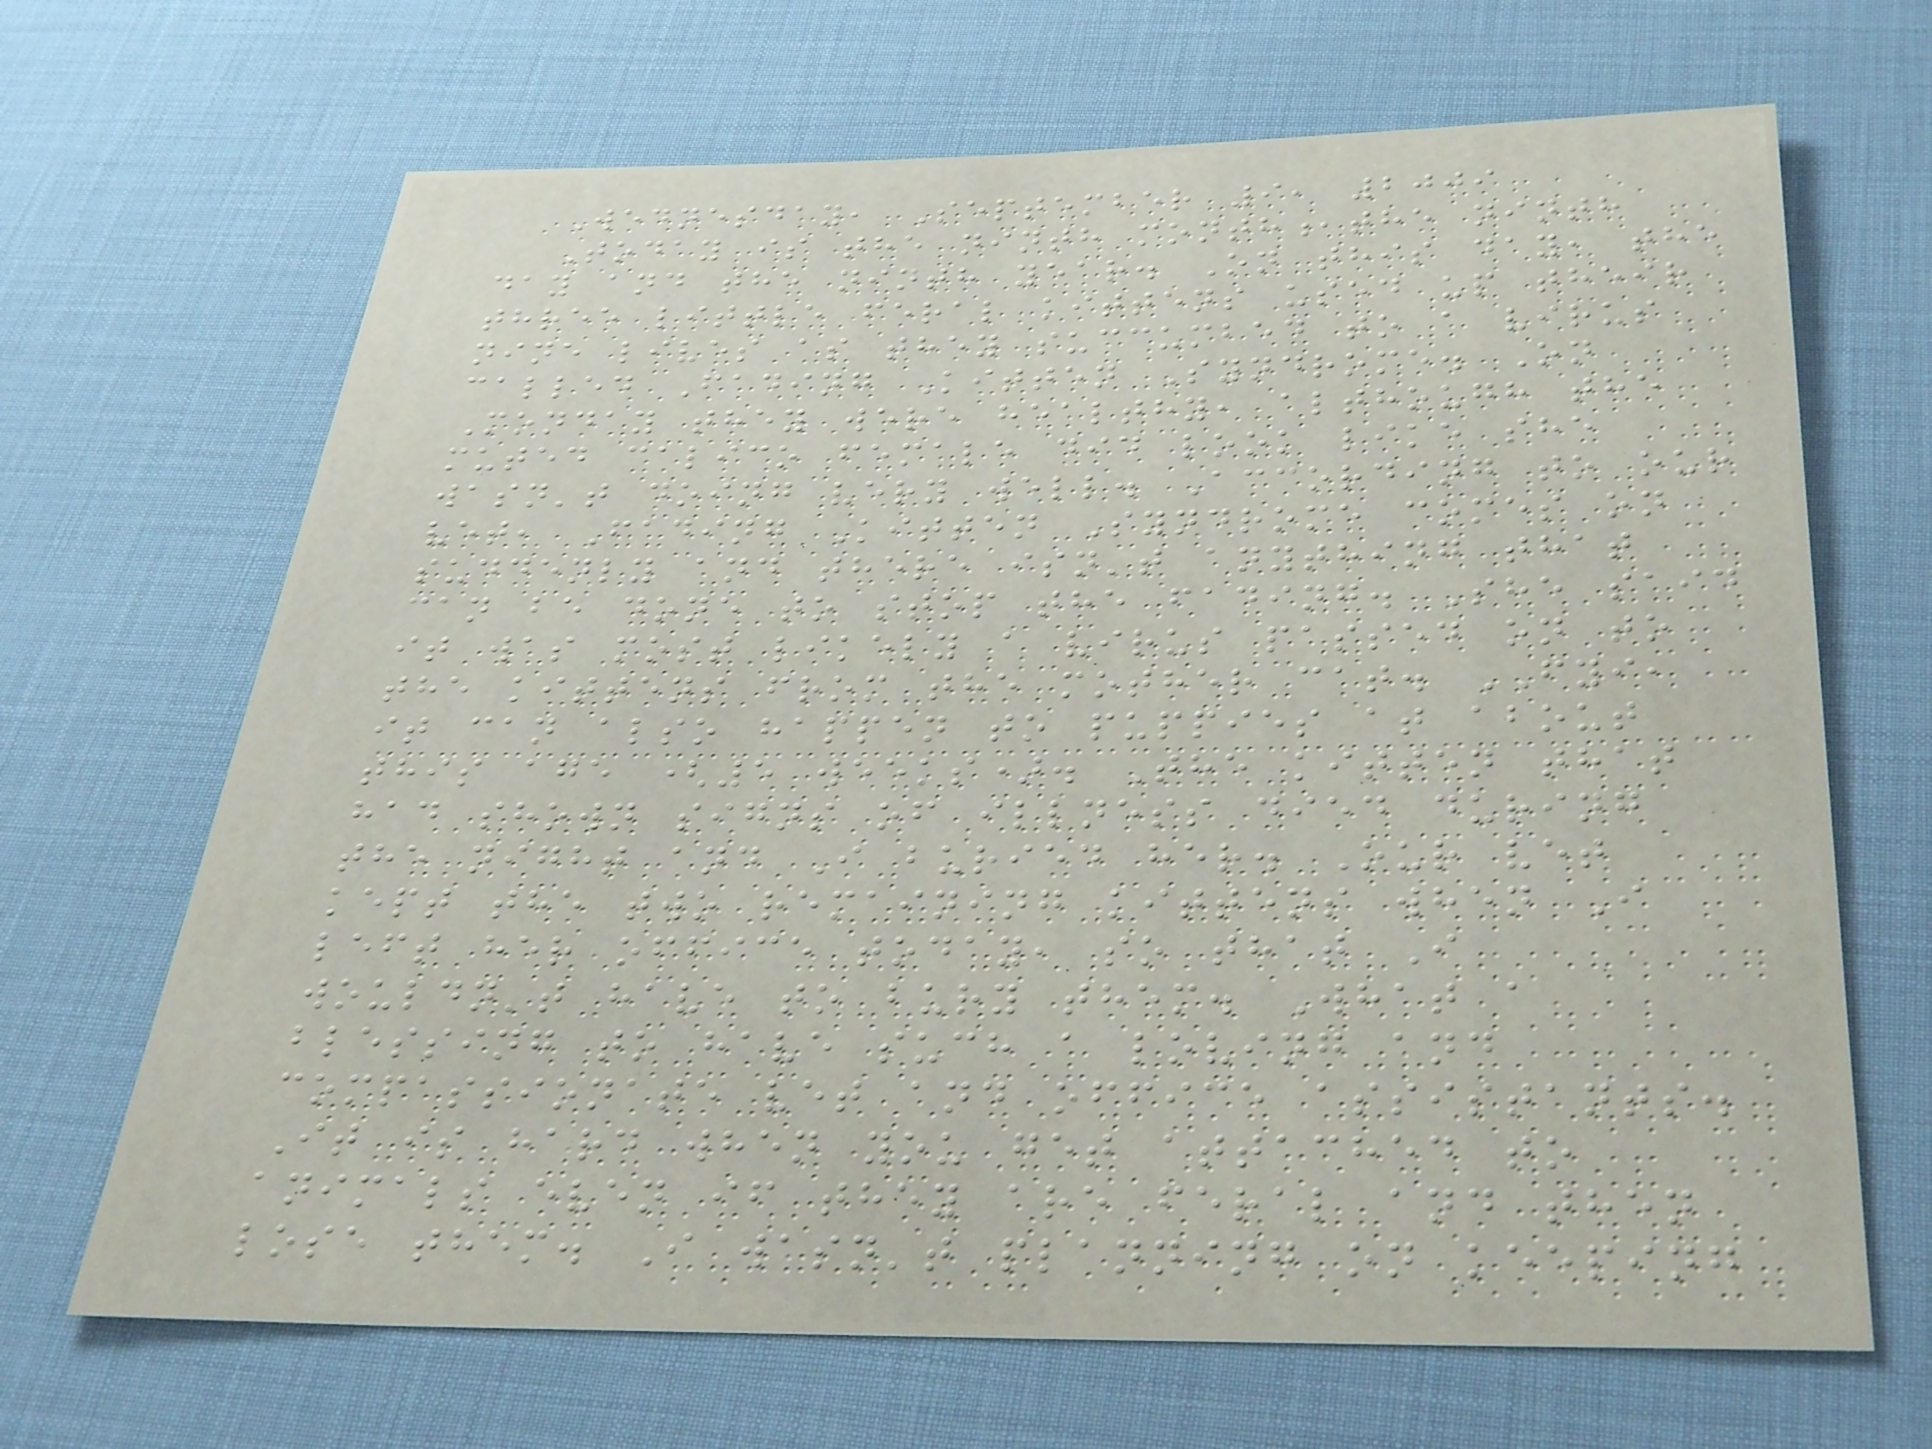Wednesday, September 9, 2009
Today is the ninth month,the ninth
day and the ninth year. On this day, the
three little feral kittens used up their
nine lives as they succumbed to a virus
called Fading Kitten Syndrome. On
Monday they were healthy, although the
muted calico female did look like she
wasn't doing very well. According to our
vet, Fading Kitten Syndrome comes on
suddenly and there isn't anything that
can be done to stop the fading. She said
it was most likely a virus passed on to
the kittens from the mother cat. FYI,
it can also happen to puppies at about
this age (5 weeks). The kitten that
had shown signs of illness died during
the night and I buried her. Our vet
kept the two remaining kittens when I
left her office today, so that I
wouldn't have to bury them. What a
blessing to have such a loving and
compassionate vet and office assistants.
It is hard when you get attached to
animals even if they are feral and then
lose them. I wasn't planning on keeping
